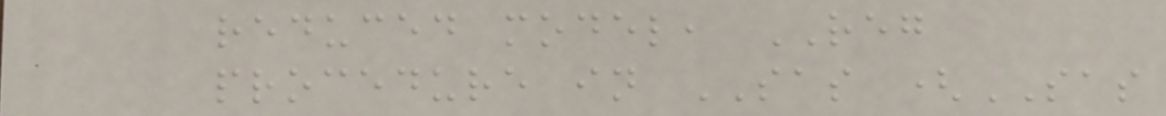reduced model, REG
procedure in SAS (SAS
